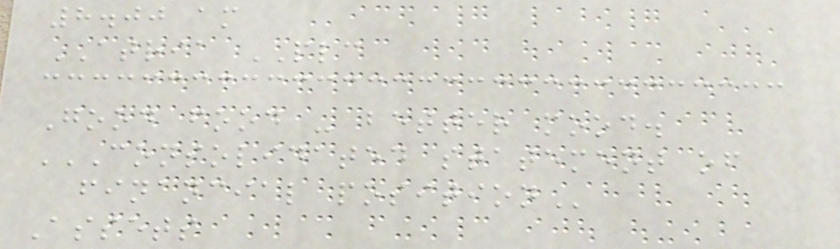8.00 am
ATRIA PLC
Good food - better mood.
CONSOLIDATED STATEMENT OF
FINANCIAL POSITION
Assets
